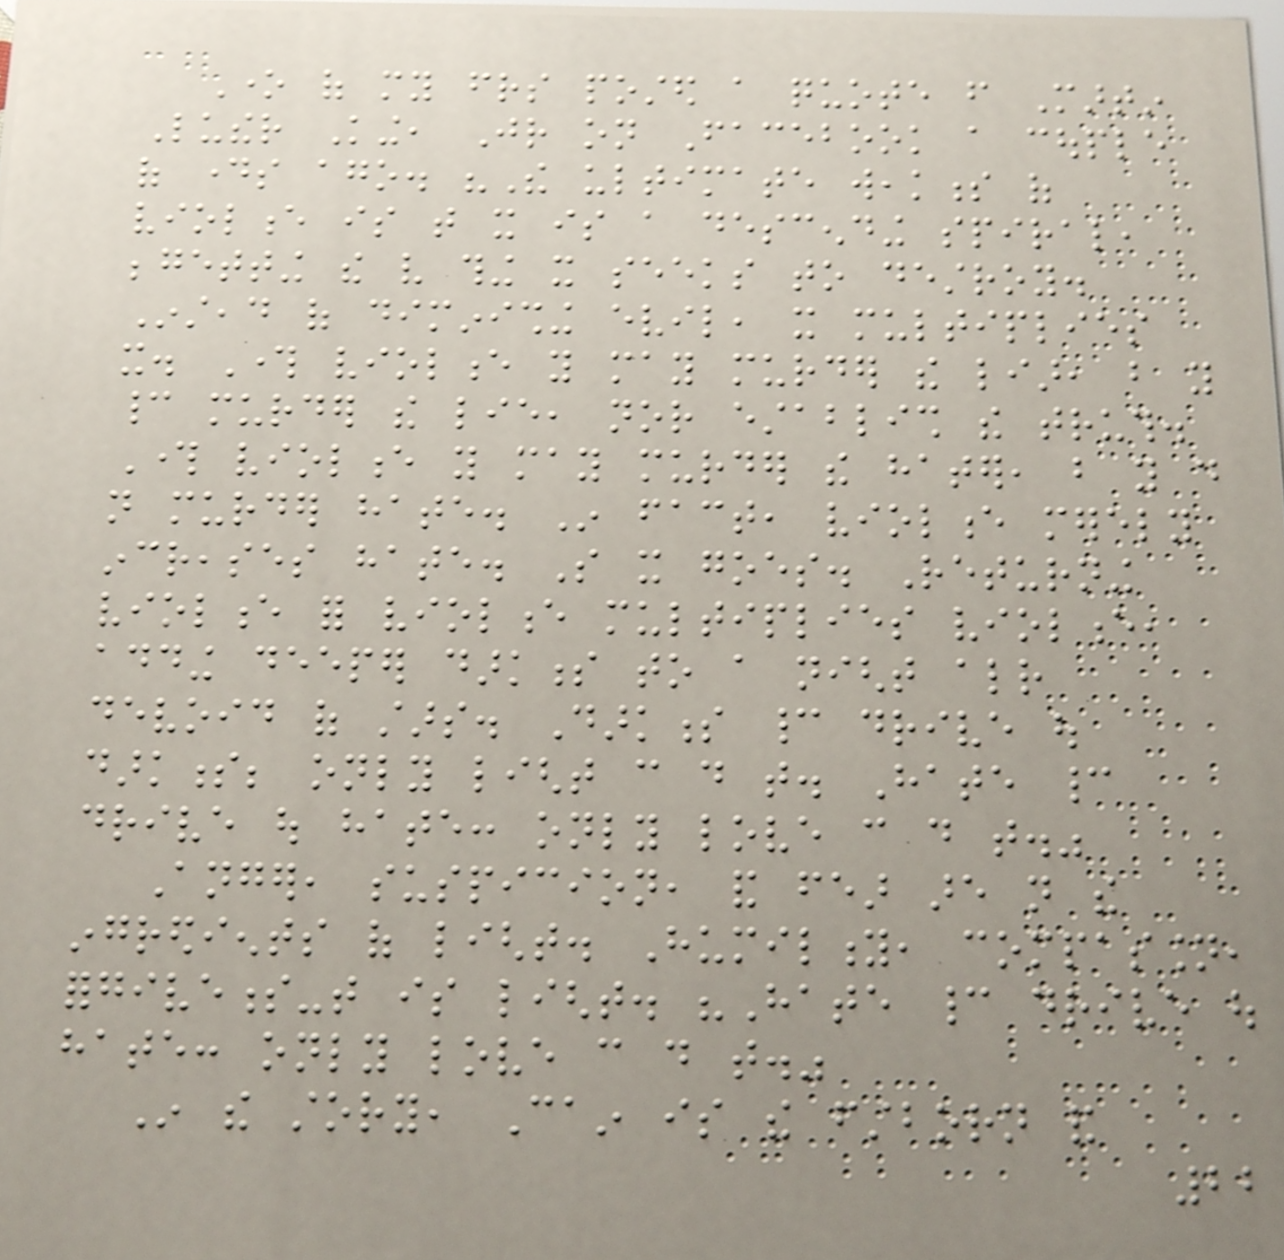One of my friends posted a quote from Martin
Luther King, Jr on Facebook a couple
of days ago. "The ultimate weakness of
violence is that it is a descending spiral,
begetting the very thing it seeks to destroy.
Instead of diminishing evil, it multiplies
it. Through violence you may murder the liar, but you
cannot murder the lie, nor establish the truth.
Through violence you may murder the hater, but you do
not murder hate. In fact, violence merely
increases hate. So it goes. Returning
violence for violence multiplies violence,
adding deeper darkness to a night already
devoid of stars. Darkness cannot drive out
darkness; only light can do that. Hate cannot
drive out hate: only love can do that."
Anger, suspicion, and fear are not the
ingredients of light. Humility, compassion,
forgiveness-that is light. "Hate cannot drive out
hate: only love can do that."
In the story, Cain is the firstborn and
22
